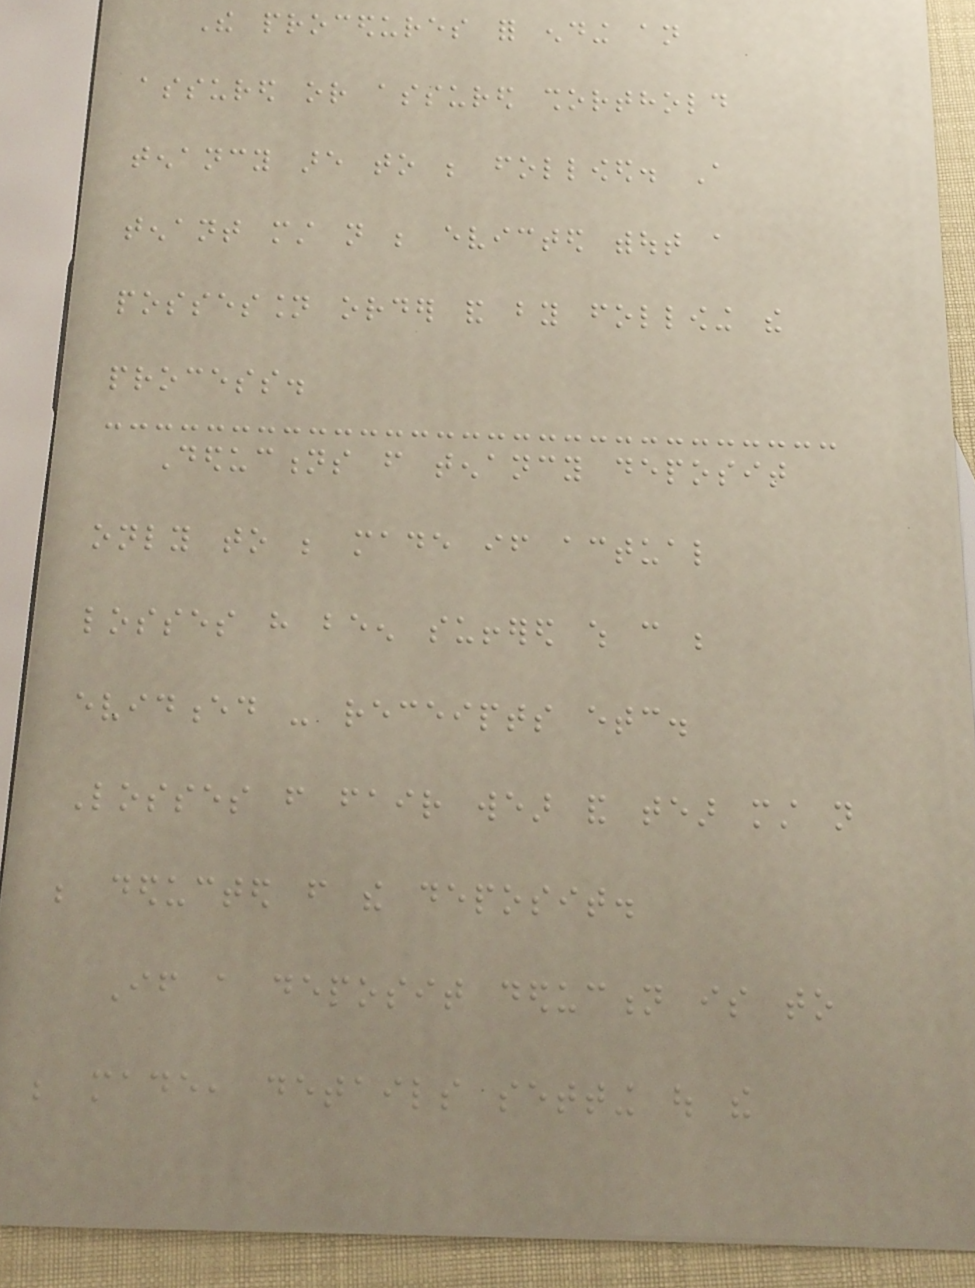The procedures for ending an
assured or assured shorthold
tenancy are to be followed. A
tenant must not be evicted without a
possession order and by following the
process.
Deductions from tenancy deposit
only to be made if actual
losses have been suffered which can be
evidenced - receipts etc.
Losses from fair wear and tear must not
be deducted from the deposit.
If a deposit deduction is to
be made, details setting out the
